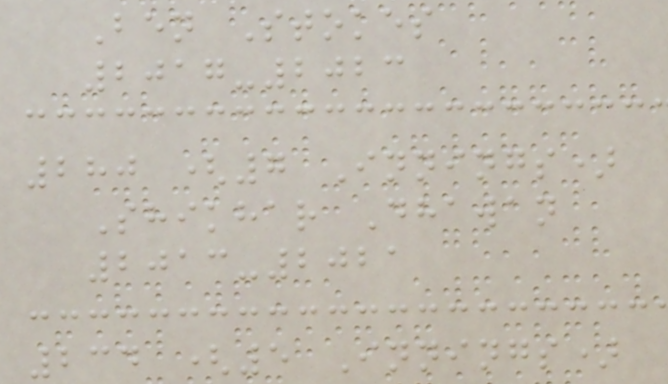Ben Stokes
2017-2023
280 (7 Innings)
Shikhar Dhawan
2013-2021
234 (5 Innings)
